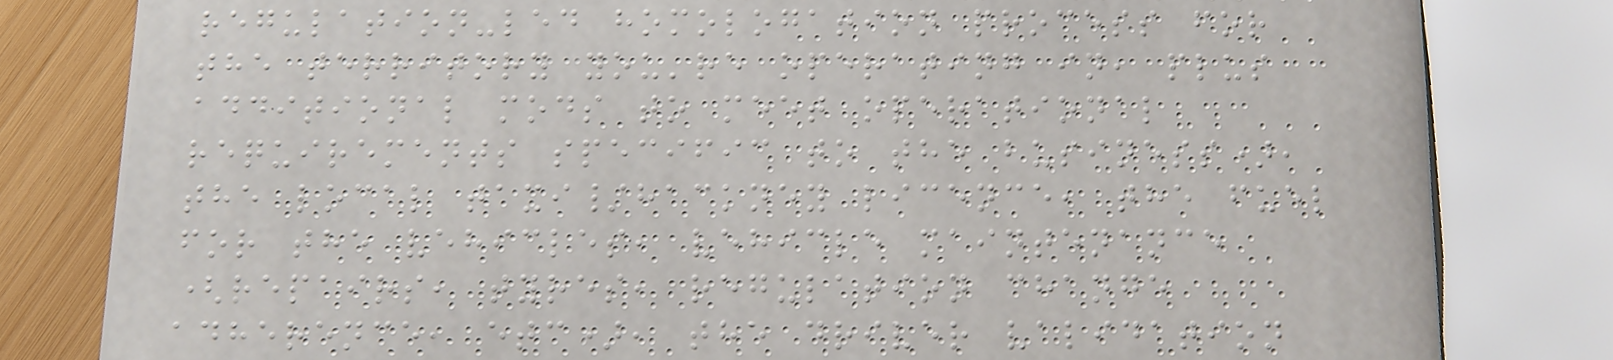regulation-led homologation process for
the territory you're operating in, plus
additional mods to meet operational
requirements specific to the business),
the local taxi/hackney licence, the fuel
for the vehicles, vehicle maintenance
(repairs, tyres, regulation change
adherence, etc), the driver validation
